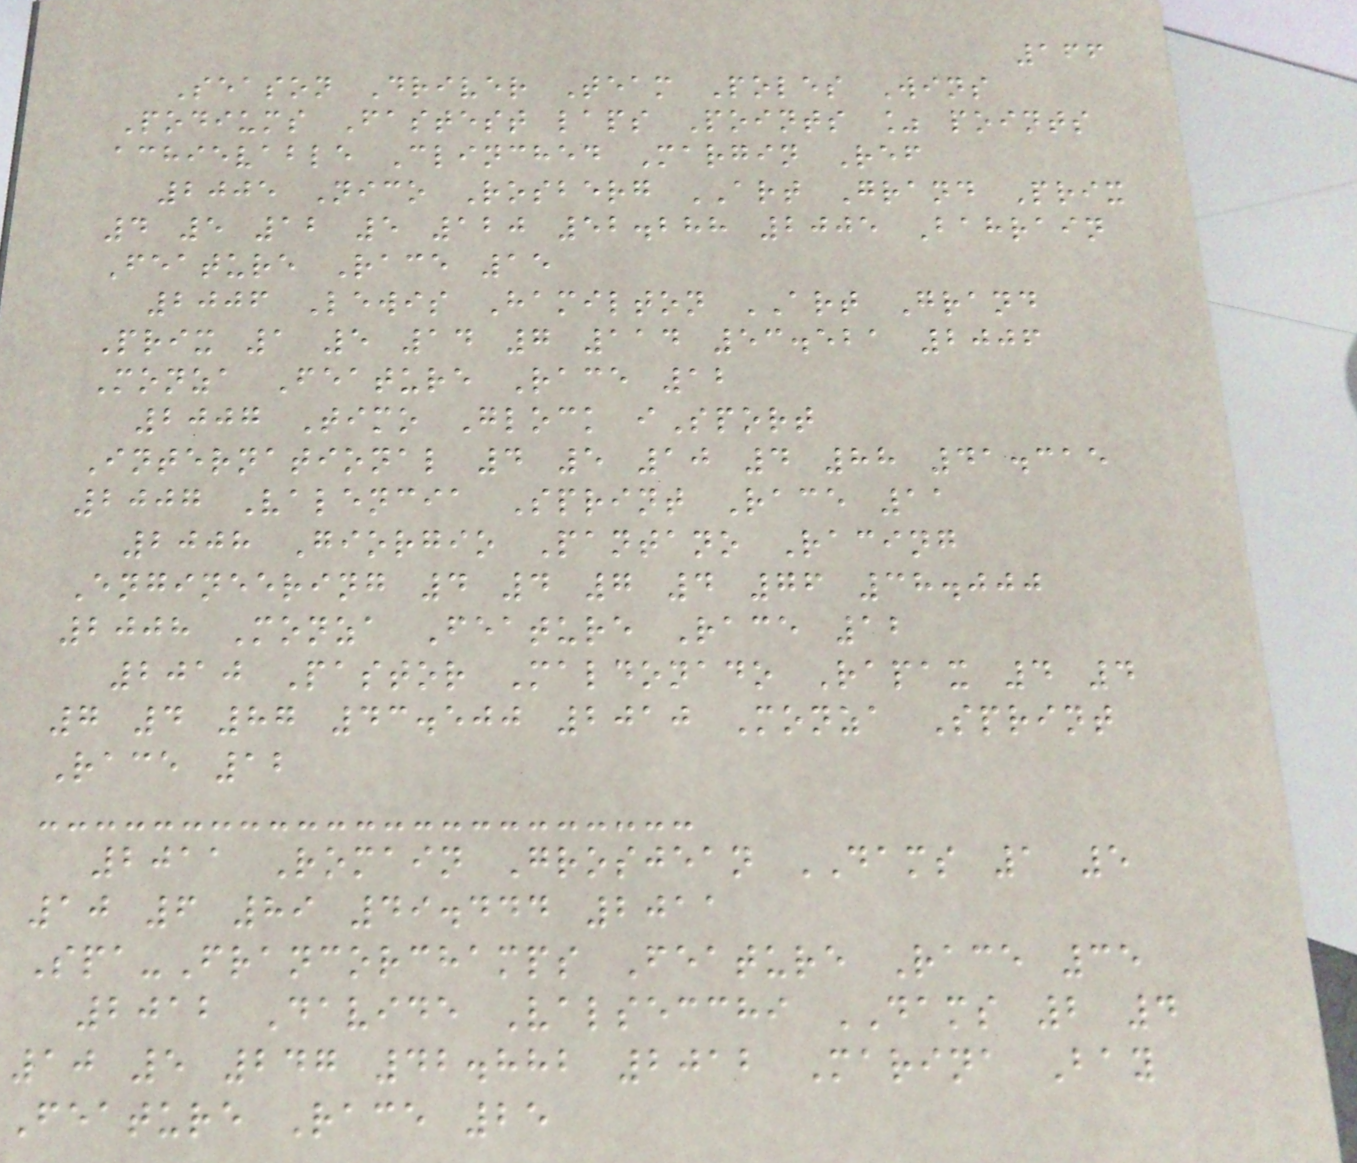166
Season Driver Team Poles Wins
Podiums Fastest laps Points % points
achievable Clinched Margin Ref
2005 Nico Rosberg ART Grand Prix
4 5 12 5 120 52.288 2005 Bahrain
Feature Race 15
2006 Lewis Hamilton ART Grand
Prix 1 5 14 7 114 53.521 2006
Monza Feature Race 12
2007 Timo Glock iSport
International 4 5 10 4 88 41.315
2007 Valencia Sprint Race 11
2008 Giorgio Pantano Racing
Engineering 4 4 7 4 76 38.000
2008 Monza Feature Race 12
2010 Pastor Maldonado Rapax 4 4
7 4 87 43.500 2010 Monza Sprint
Race 12
2011 Romain Grosjean DAMS 1 5
10 6 89 49.444 2011
Spa-Francorchamps Feature Race 35
2012 Davide Valsecchi DAMS 2 4
10 5 247 42.882 2012 Marina Bay
Feature Race 25
